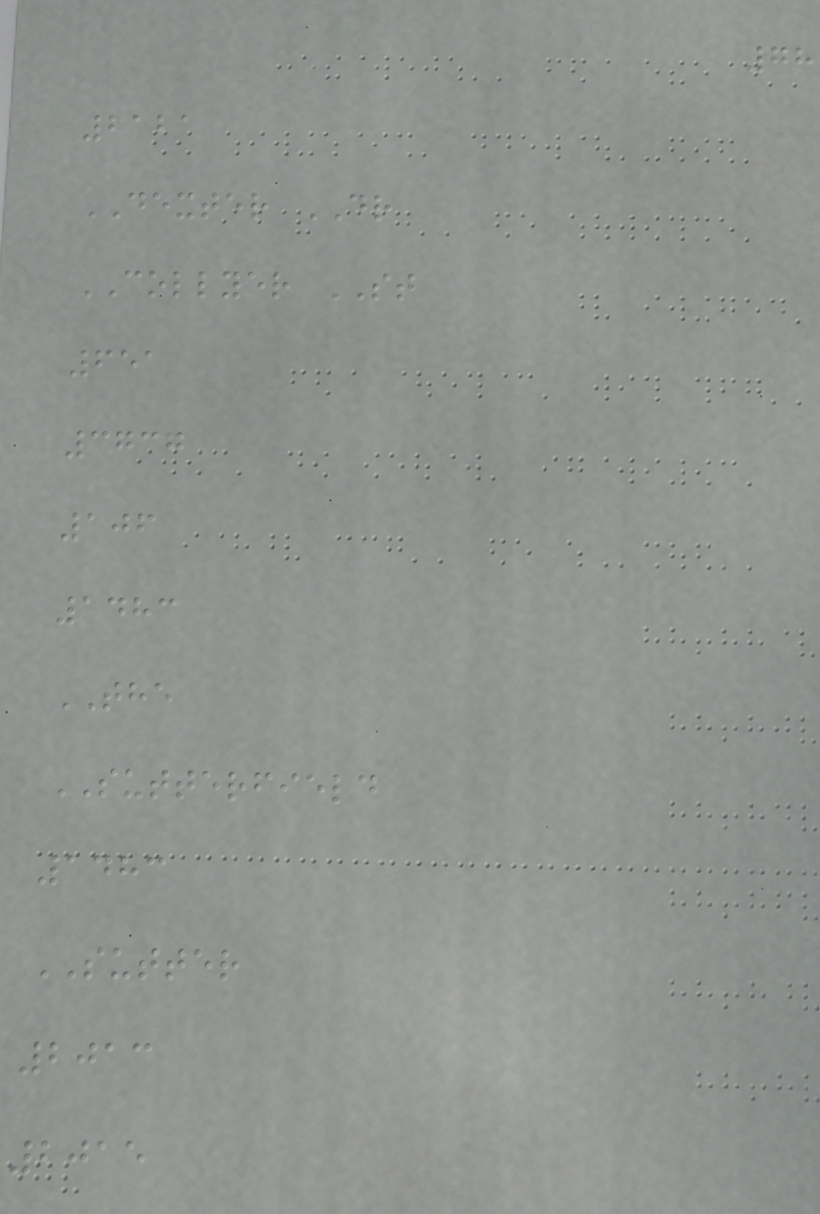78
2121
DEXTER DR
COLLYER ST
651
3737
106
1483
THE
SUTTERFIELD
1483
SUTTER
2013
2015
